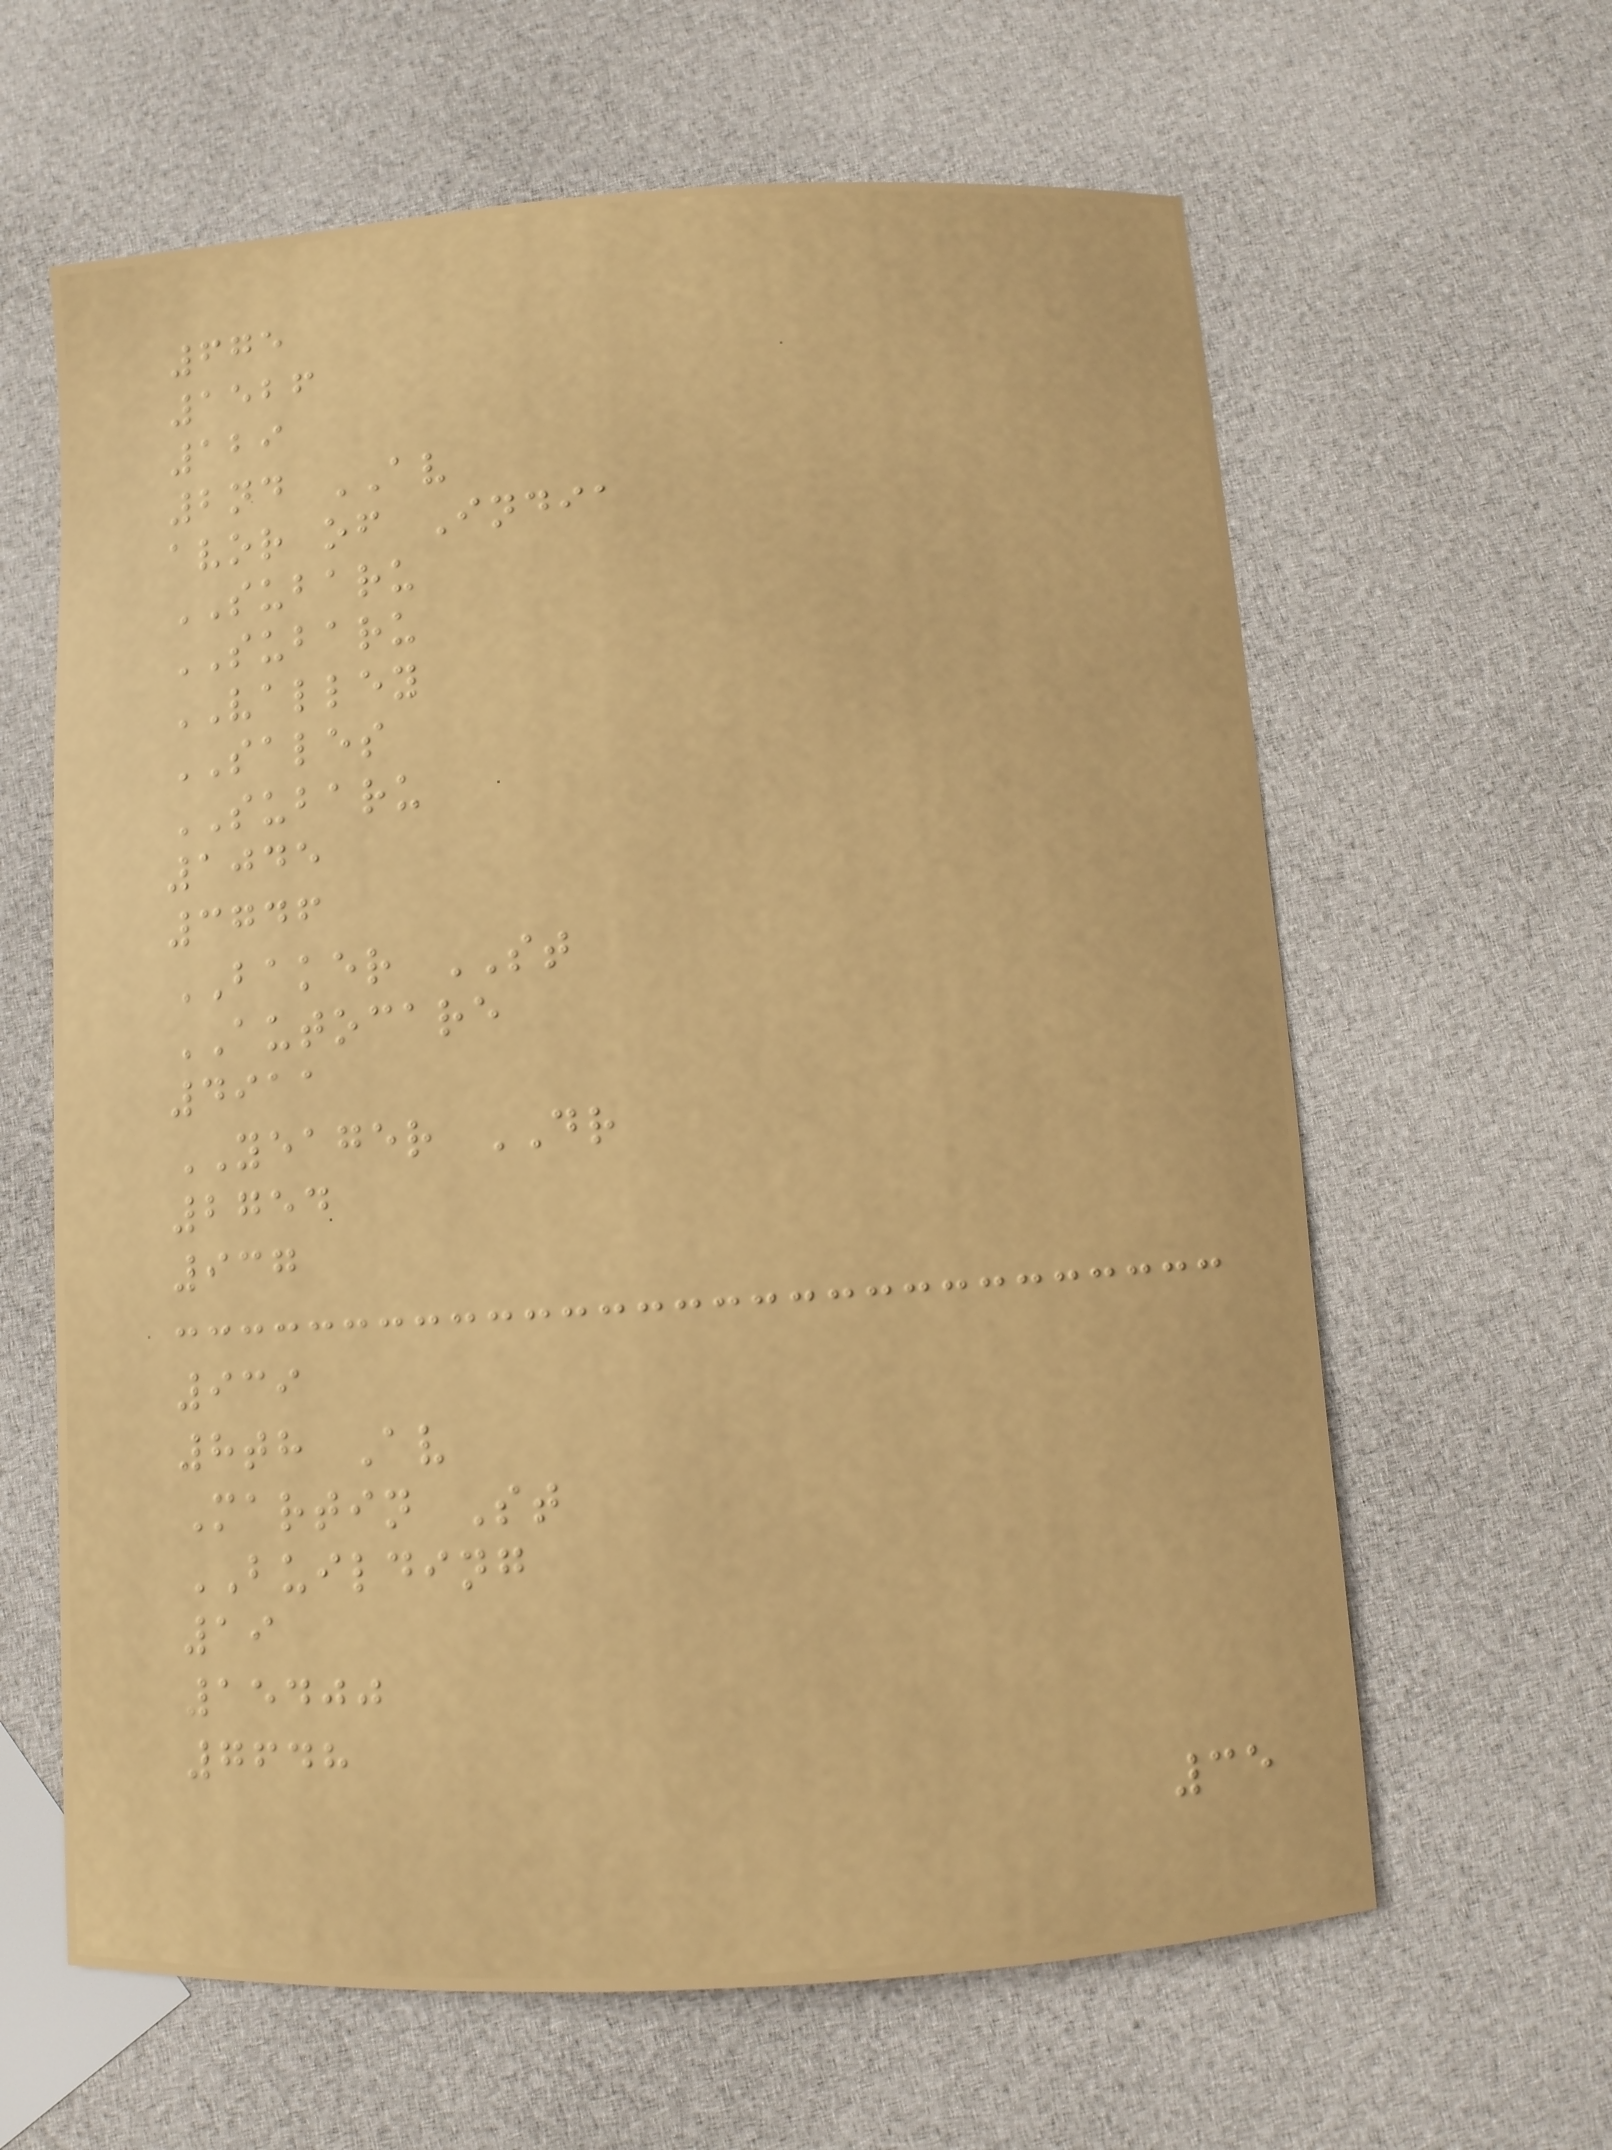675
1526
129
2nd AV
avor of India
SUBARU
SUBARU
VALLEY
SALES
SUBARU
1045
3746
BAKER ST
AUTOCARE
4911
YEAGER DR
2754
937
939
8th Av
Martin St
BUILDING
19
15400
7648
35
